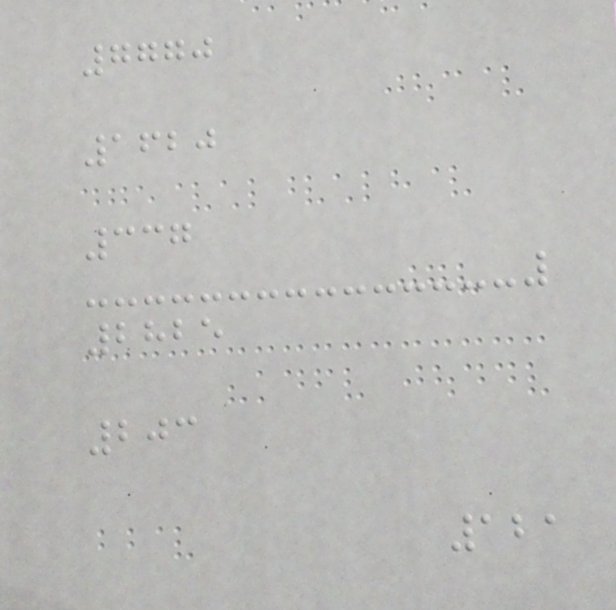7770
1620
337
2825
203
121
